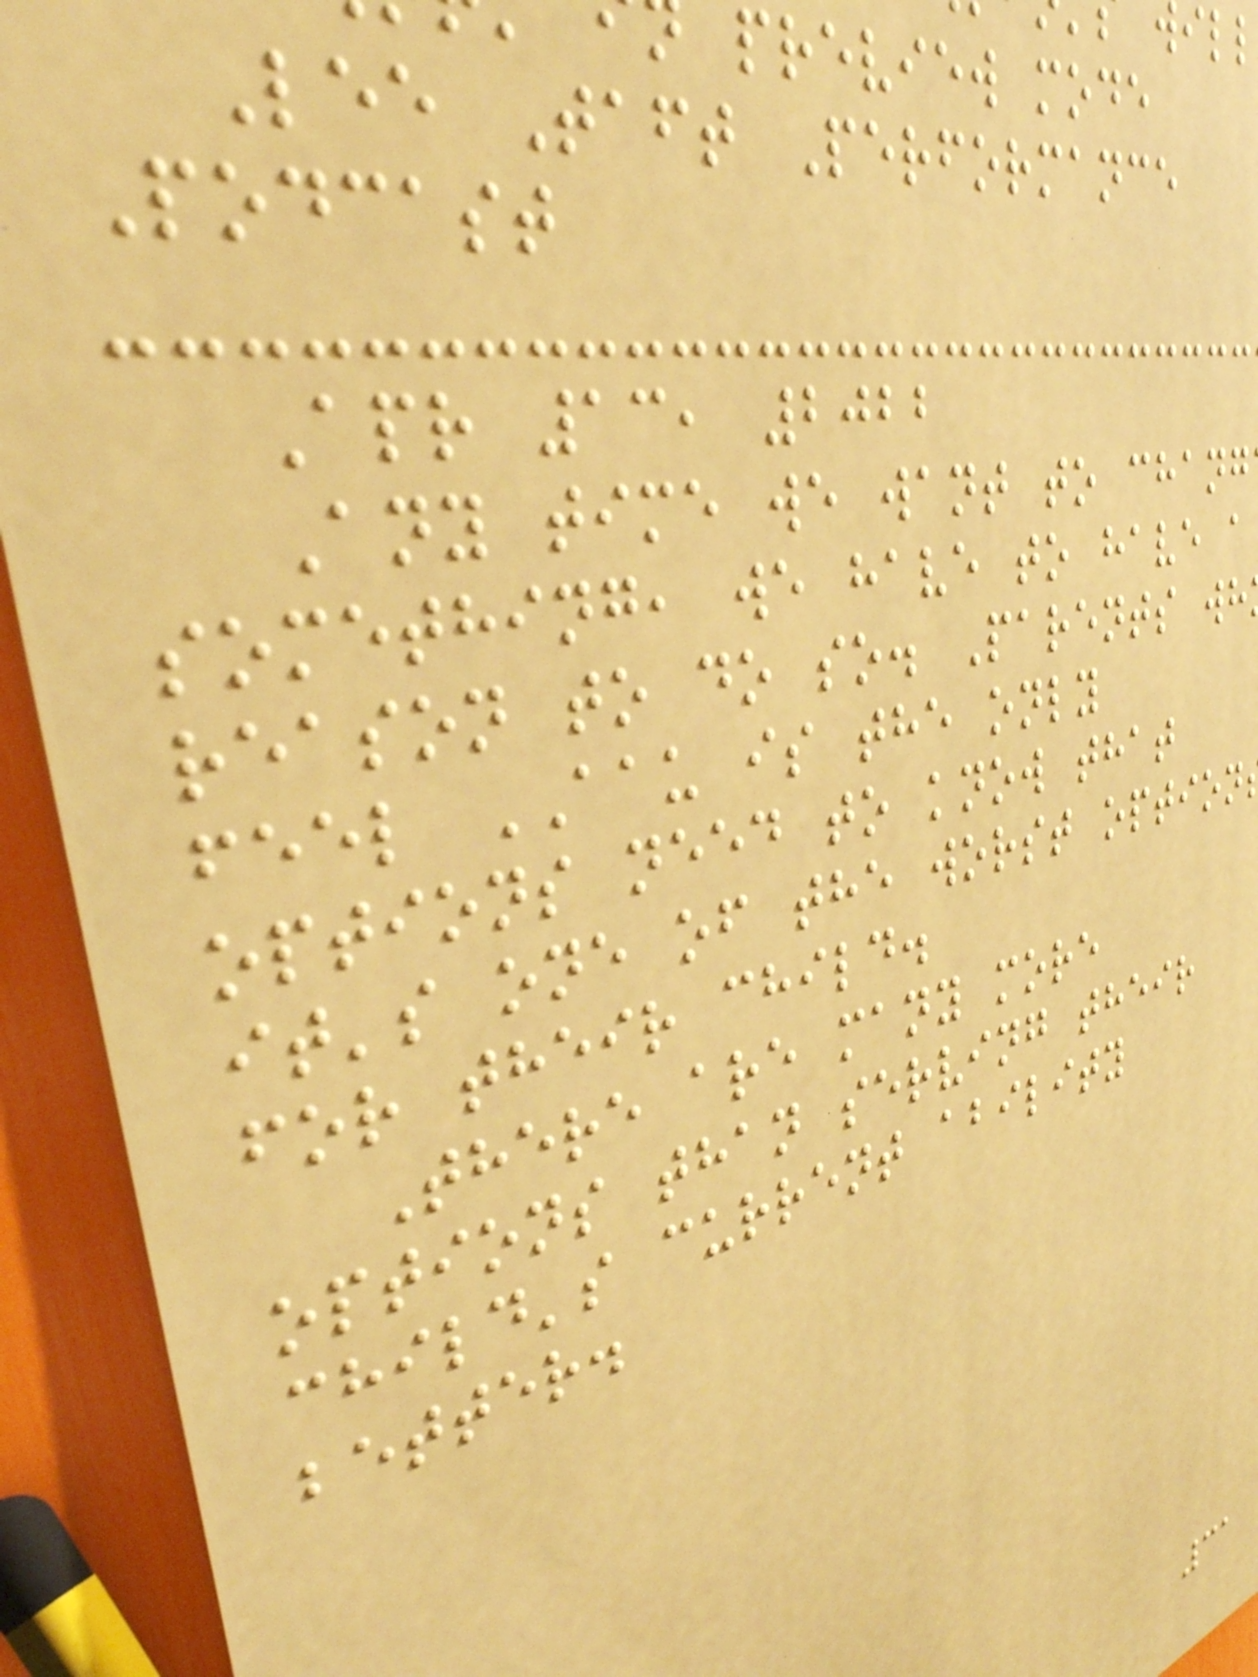preview mode
Lee Taft Performance
Podcast
Apr 13, 2022
Any time we want to chang
something, we have to have a
reason to do so. Parents wh
feel AAU is the only
options need to know that
it's one of the worst option
for their child.
There are many more
options than serving their
child's current ability
better.
31
